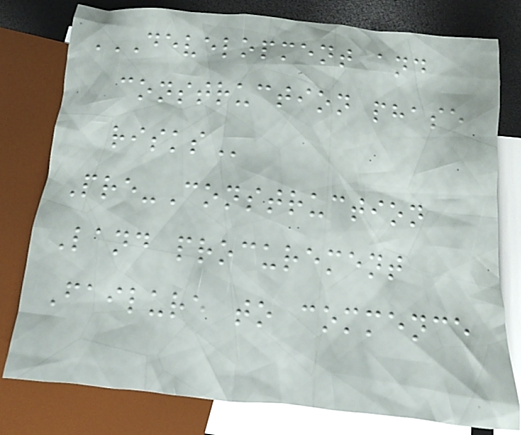DEVELOPMENT AND
CONSTRUCTION PHASE
RISKS
Pre-Construction
Land procurement
Failure to commence
